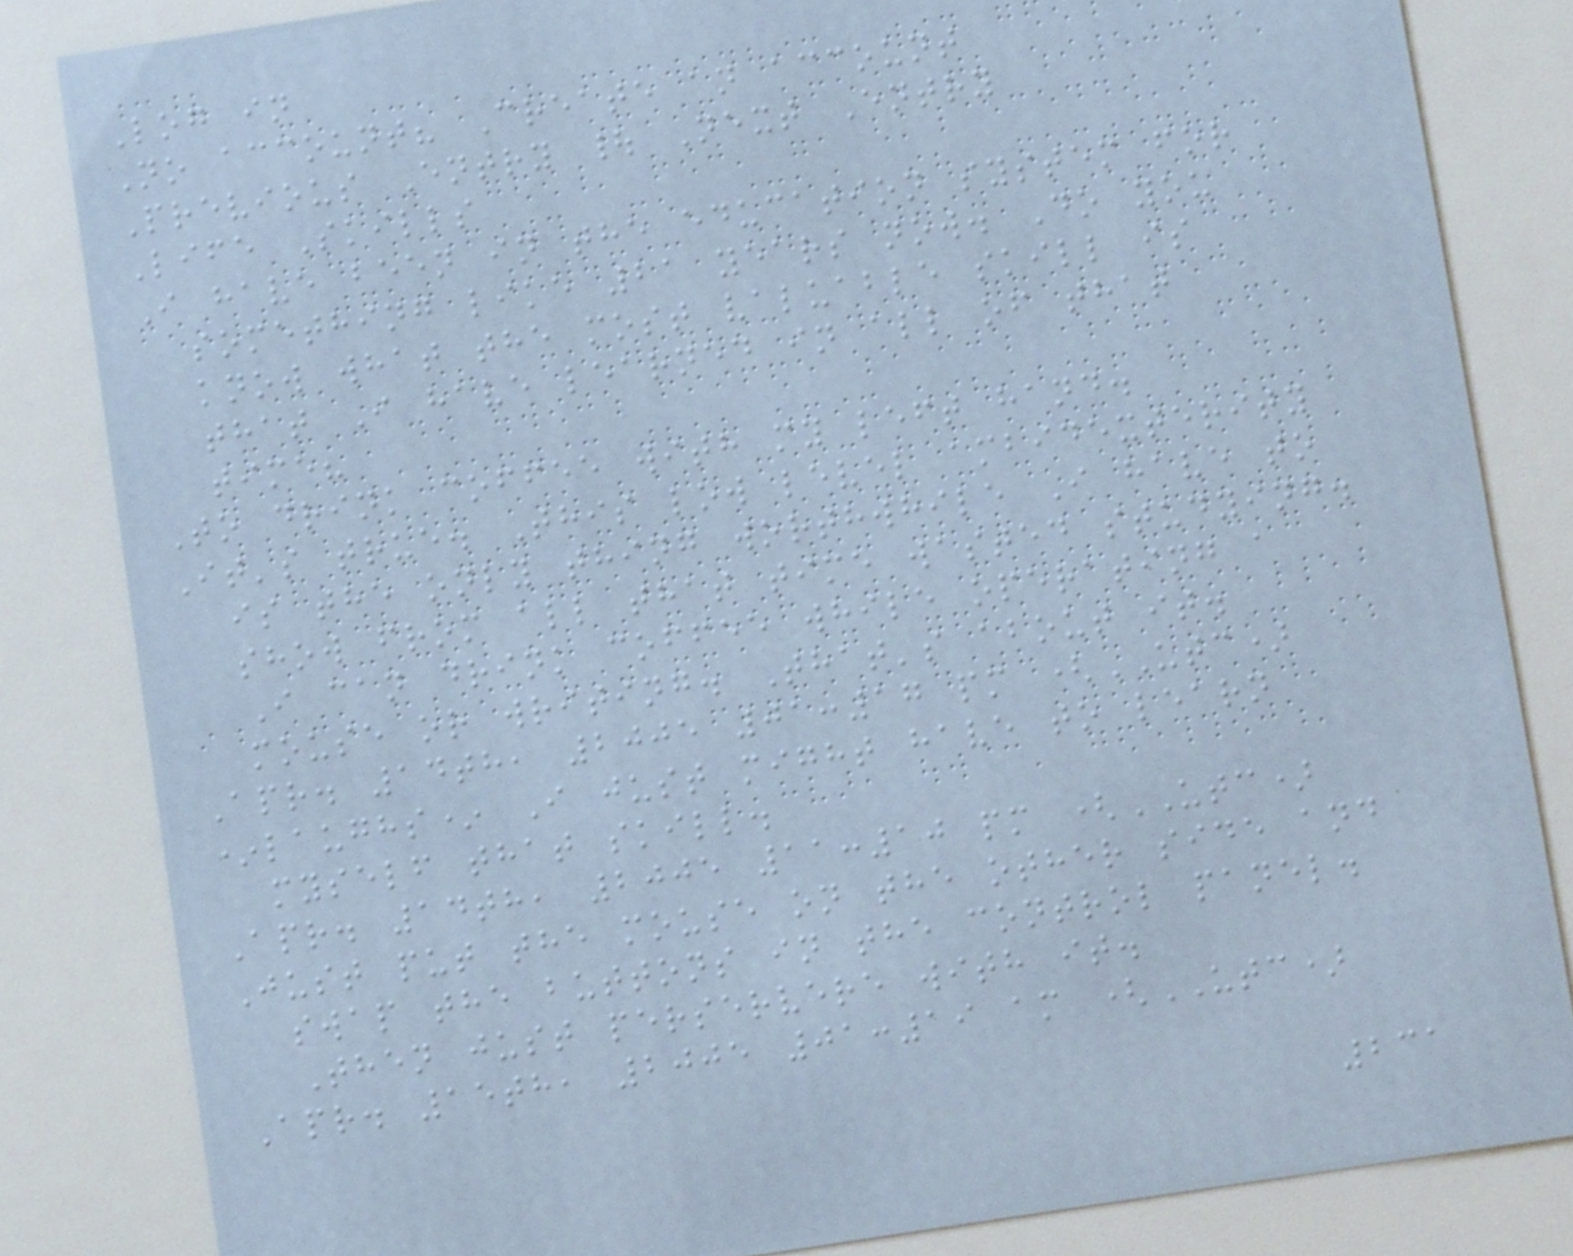Log in
No account? Create an account
Previous Entry | Next Entry
Life Skills
I have been in the education system for
something like 21 years now. Do you
know what the most valuable skill is
that I have learned in all of that
time?
To drink coffee with my left hand.
It's true. This low level ambidexterity
is the only thing worthwhile I have to
show from all that time wasted studying.
I can drink coffee while operating a
mouse or writing. That's about it.
Apr. 14th, 2005 01:17 pm (UTC)
*laughs* I just might have to learn
myself that skill.
Apr. 14th, 2005 11:10 pm (UTC)
Just put the mouse on the other side and
swap the buttons in the control panel.
Then just perservere with it.
Apr. 15th, 2005 01:19 am (UTC)
231
